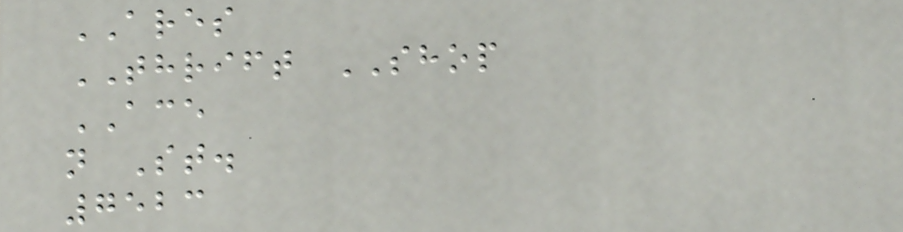ARES
THRIFT SHOP
ACE
n St.
7523
